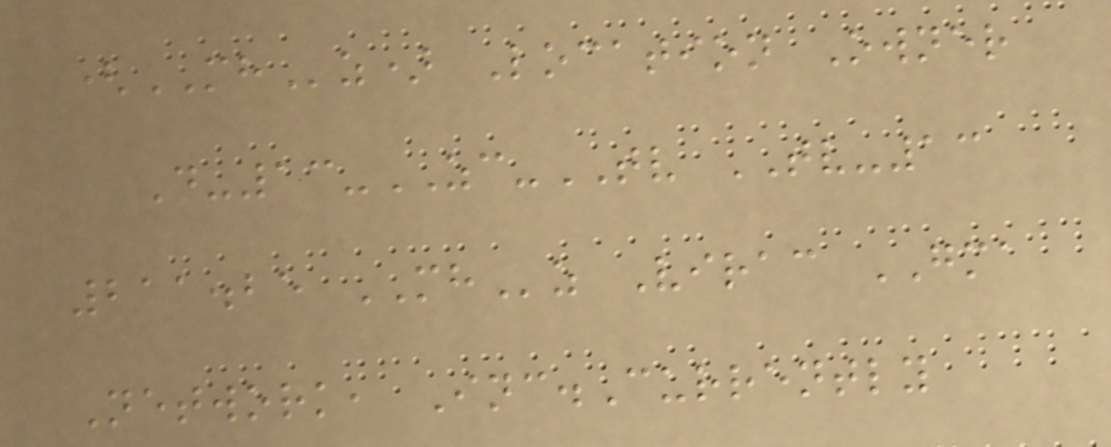(MHz) Location Owner
D-13-ZC-TV TV-13
211.25 MHz Virac GMA
Network, Inc.Currently
